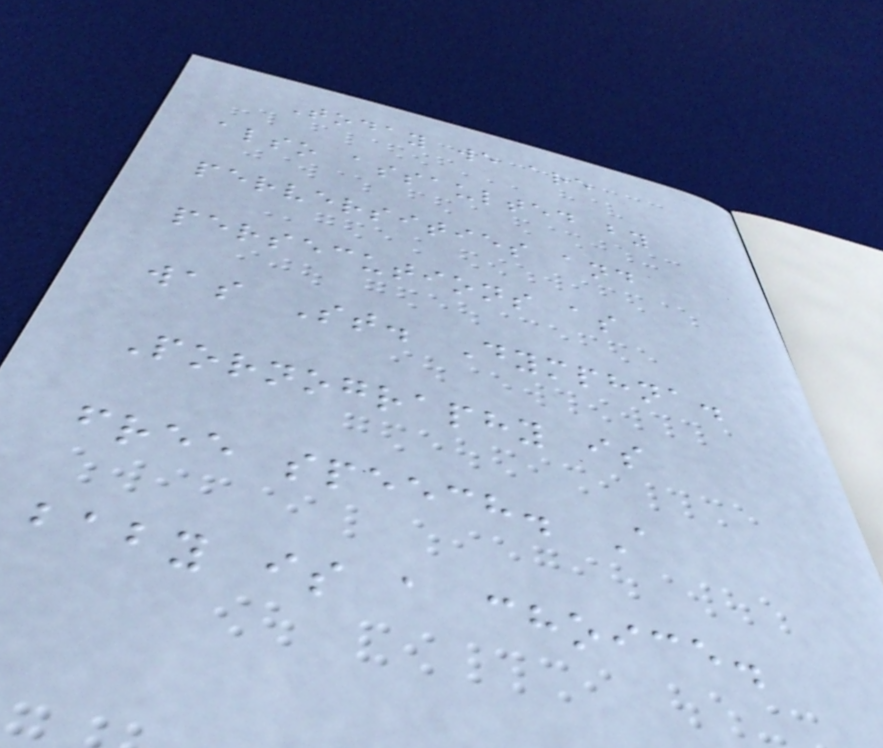Today we are
also assaulted by
perversities and
persecutions as
was St. Dymphna.
Pornography is
free speech. A
baby is a choice.
